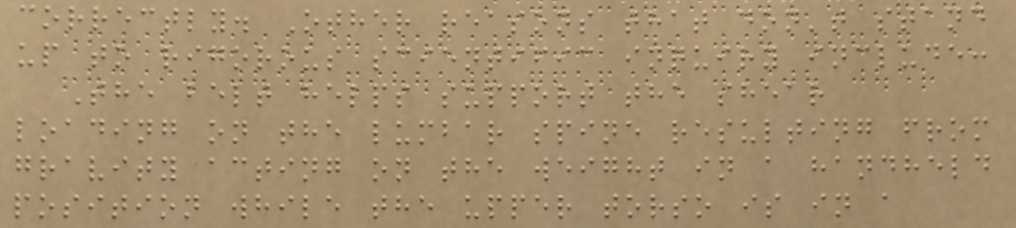correctly. Other reasons that don't stand
up to rigorous scientific inquiry include:
The belt helps support the shear
loading on the lumbar spine resulting from
gravity acting on the weight in a handheld
position while the upper torso is in a
